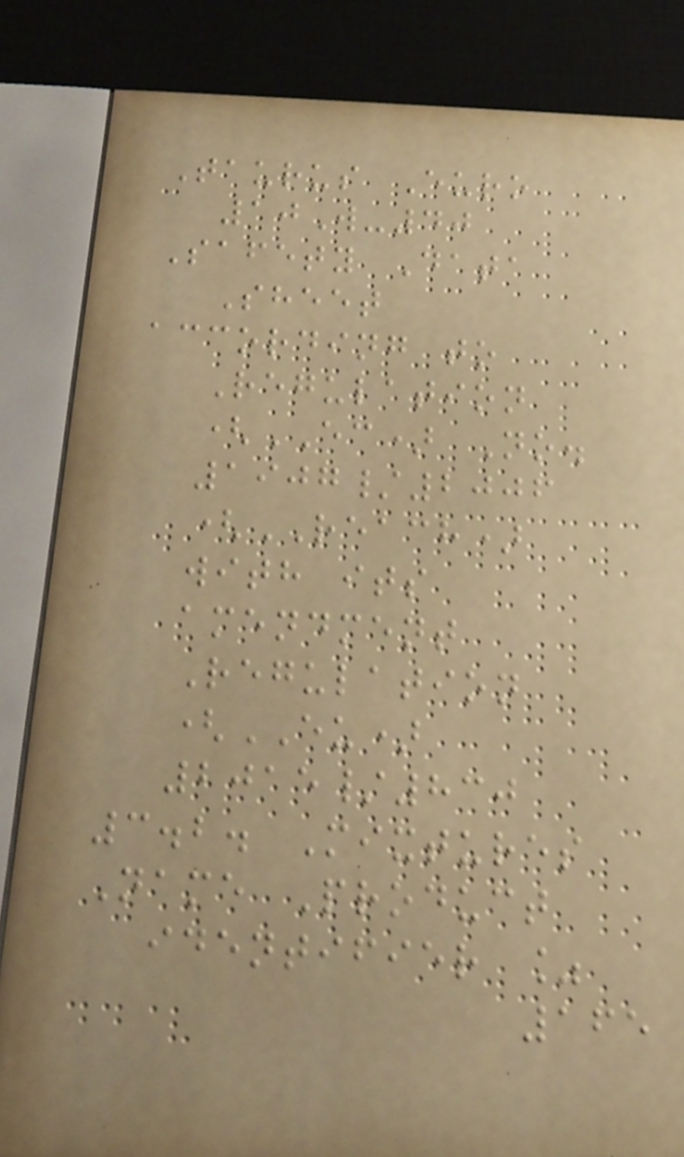Taurus Euro
10W-40
Safety Data
Sheet
according to
Regulation
(EC) No.
1907/2006
(REACH)
with its
amendment
Regulation
(EU)
2015/830
3.2. Mixtures
Name Product
identifier %
165
